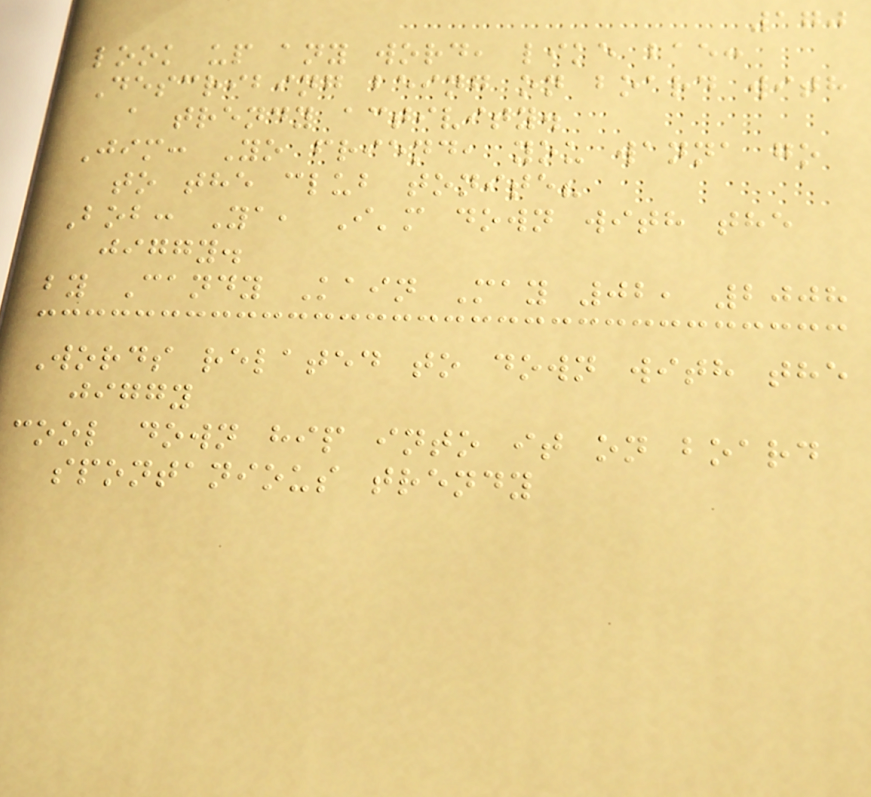170
look up any word, like bae:
Describing being on board with
a trendy activity.
Jim: Yo friend, you wanna go
to the club tonite?
Bob: Ya, I'm down with the
jiggy.
by Candy Kain May 02, 2008
Words related to down with the
jiggy
cool down hip into it on board
spontanious trendy
